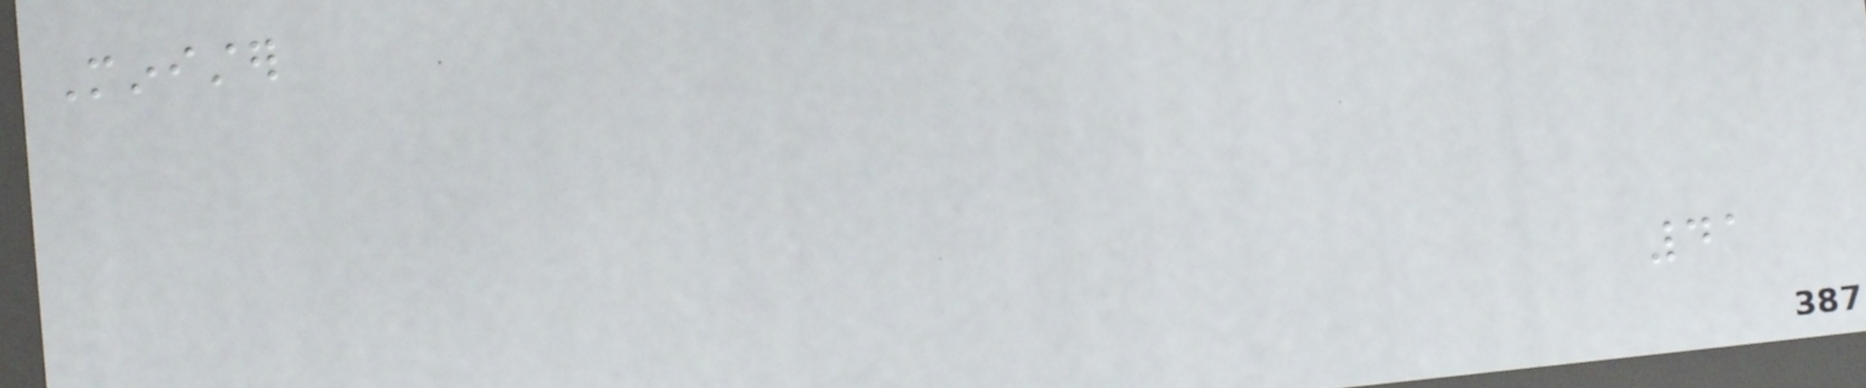Minister
41
